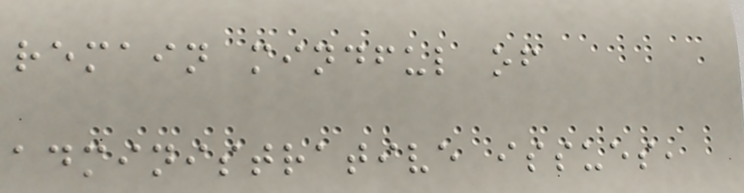remain mindful of
administrative issues,
